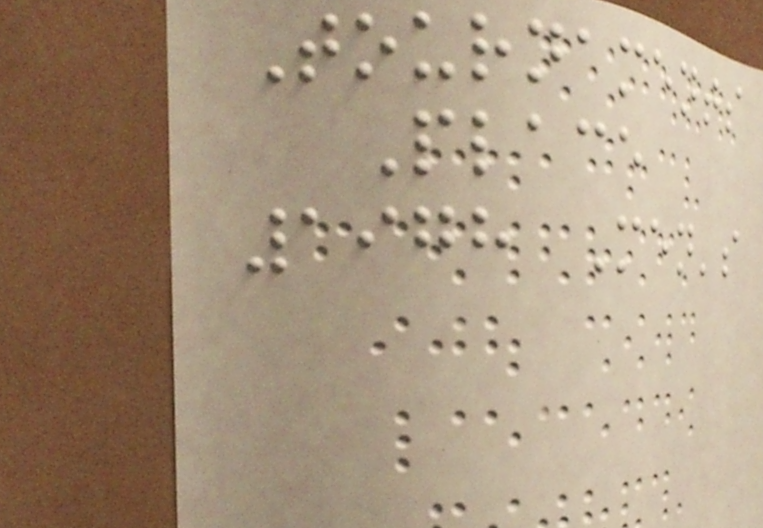Tournaments
Place
1978 Men's
